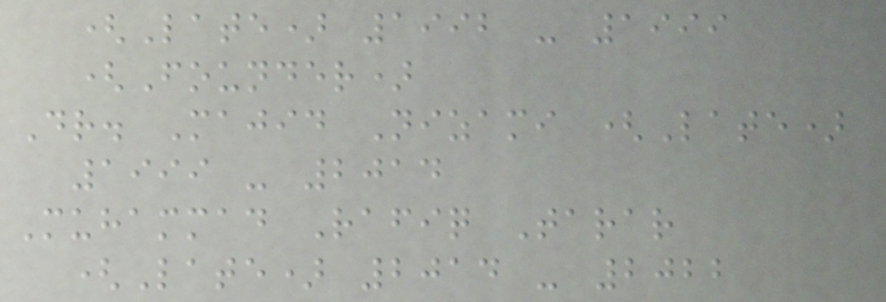(Late) 1992 - 1999
(Founder)
Dr. Majid Nizami (Late)
1999 - 2014
Muhammad Rafiq Tarar
(Late) 2014 - 2022
